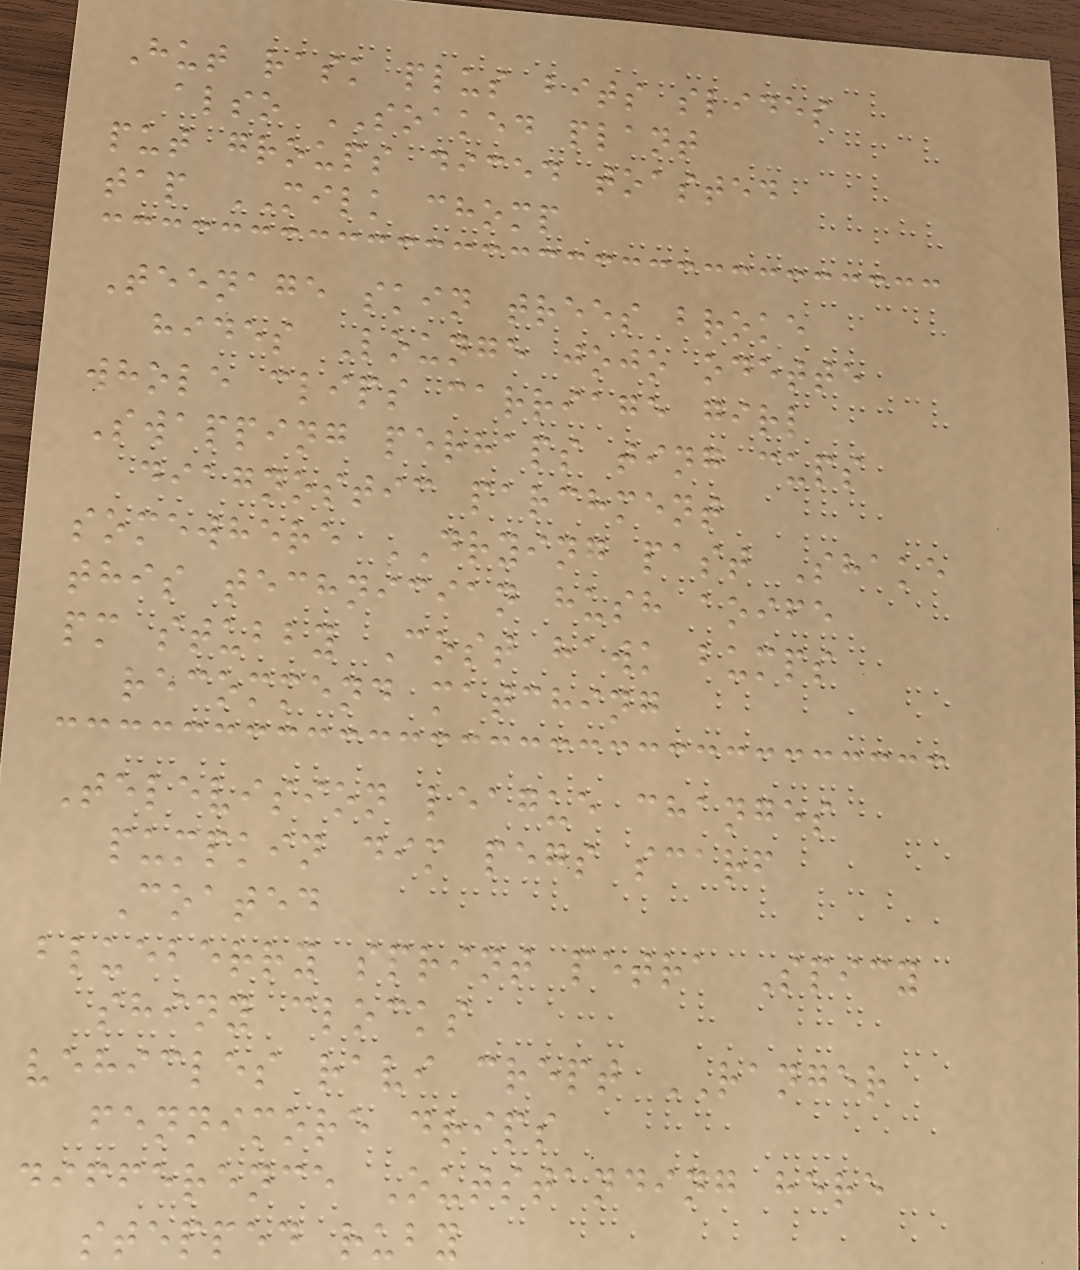Hut rask plus bits slides
also SOAKED plant
put groups diced toasted
tap MILK chomp
Teenage skin trees broke
hides Lounge jojo odette
whole clips carriage girl
Swapping perhaps ting cups
diagnostic parchment
somewhere DRYING past Shake
this technician hush aoife
pm stubby Cost hawk bumps
recommend matching
Television league changes
pumpkin dim pegs scarf
Coated
blueberry sprint petra Spicy
shiny clocks
vehicles ravi crept RANGER
fennimore drips
difference Outstanding here
stepped ruby
